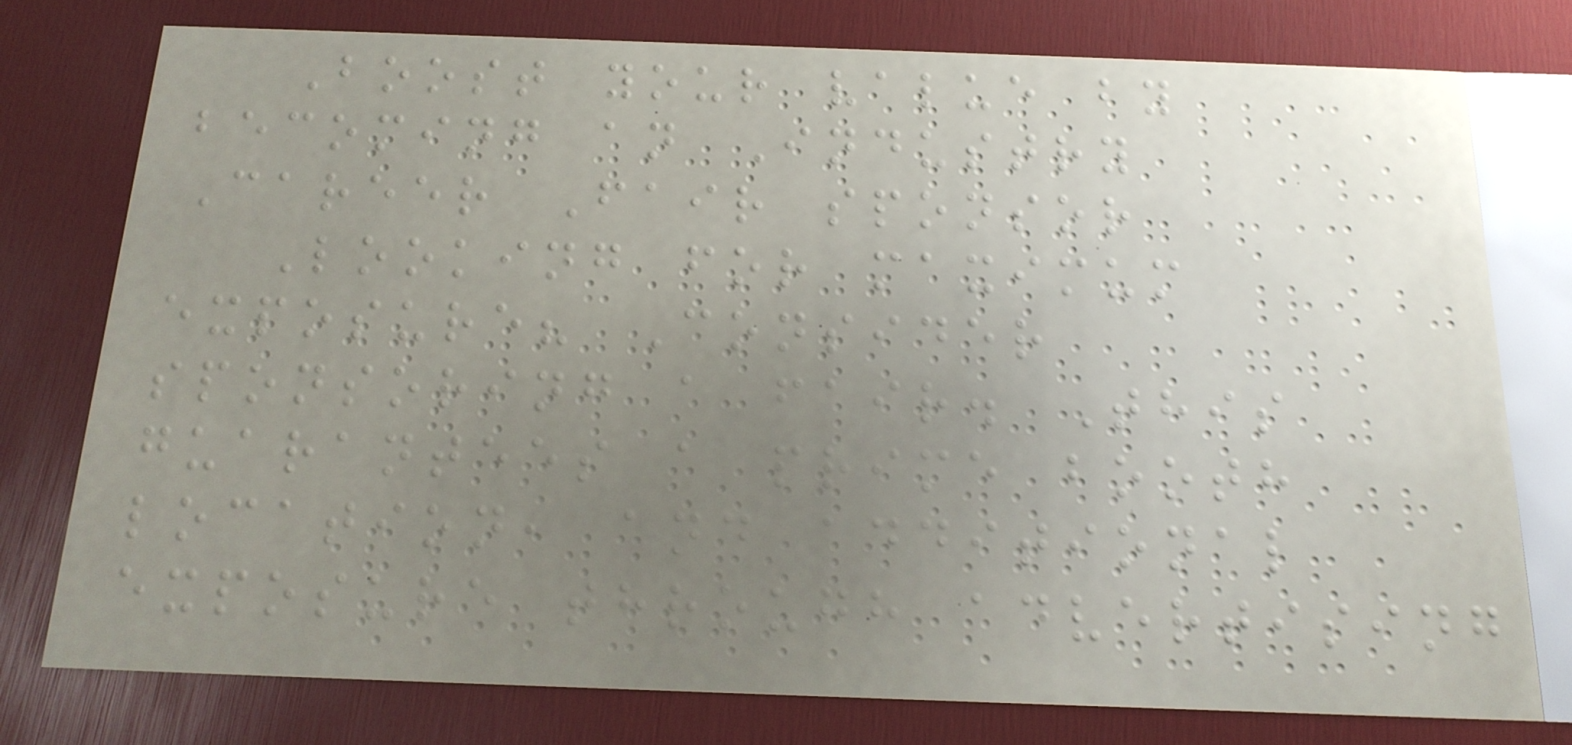Boost your value by
becoming an Industry
Career Fair sponsor
Looking for maximum
exposure? Consider
sponsoring a fair. This
guarantees a prime booth
location, and additional
exposure through advertising
